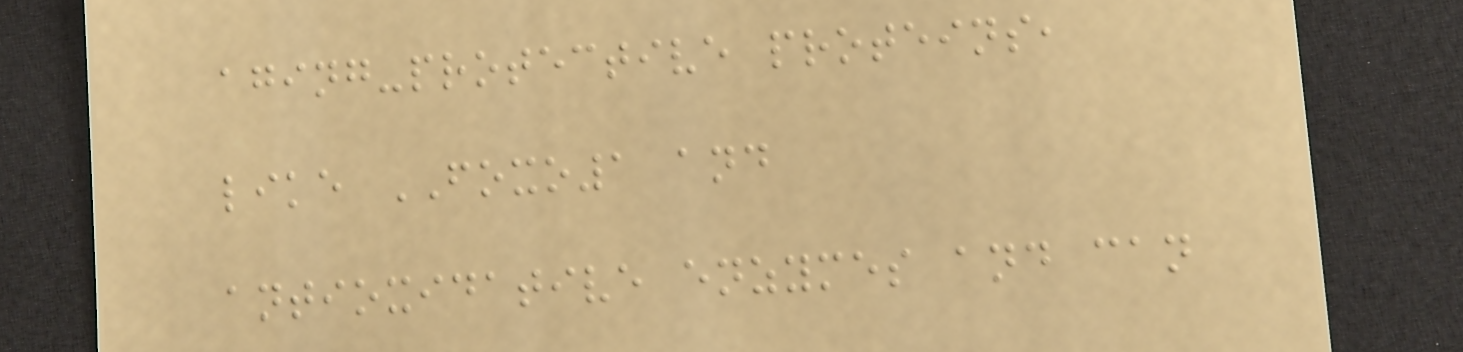aging-protective proteins,
like FOXO1 and
antioxidative enzymes and can
